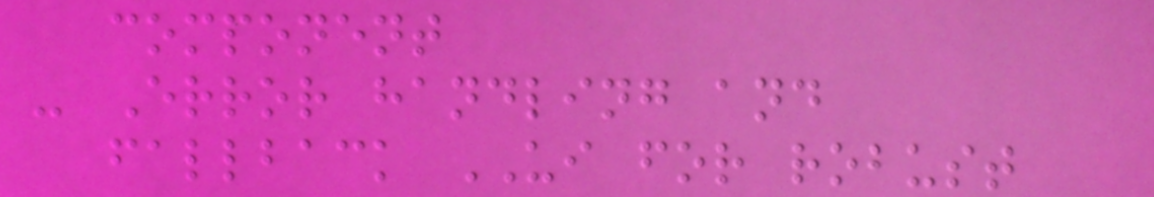component
- Error handling and
fallback UI for robust
